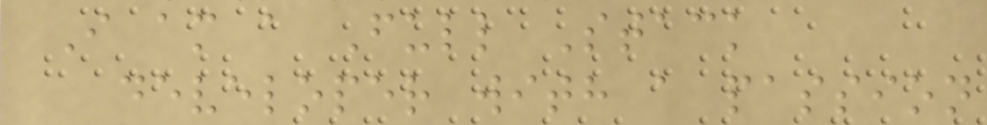I am a Full Stack
developer with a passion
